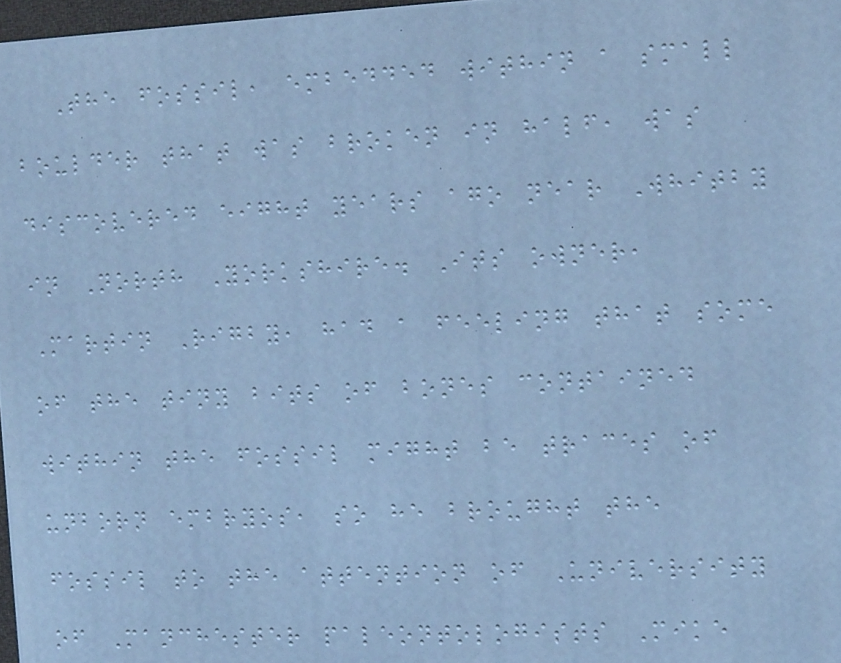The fossil, embedded within a small
boulder that was broken in half, was
discovered eight years ago near Whitby
in North Yorkshire. Its owner,
Martin Rigby, had a feeling that some
of the tiny bits of bones contained
within the fossil might be traces of
unborn embryos, so he brought the
fossil to the attention of University
of Manchester paleontologists Mike
